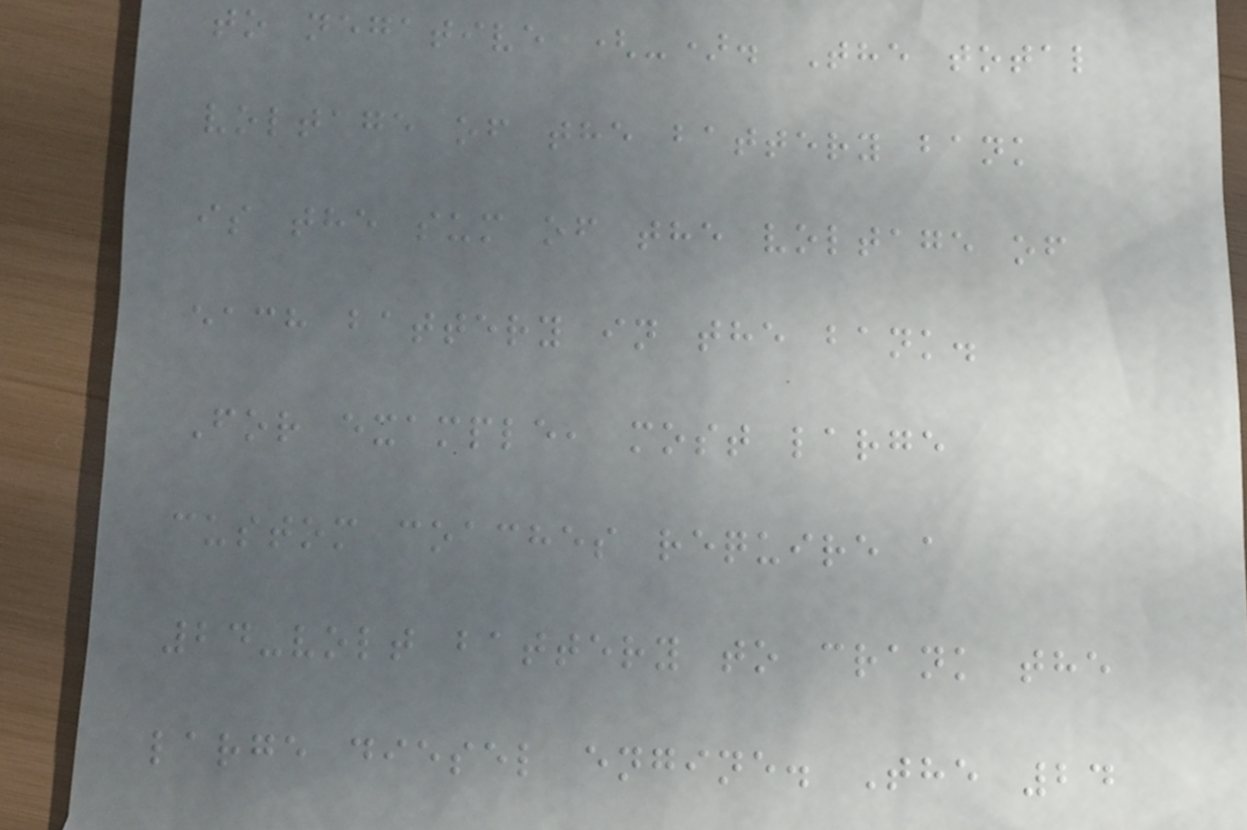to negative (-). The total
voltage of the battery bank
is the sum of the voltage of
each battery in the bank.
For example, most large
custom coaches require a
24-volt battery to crank the
large diesel engine. The 24
